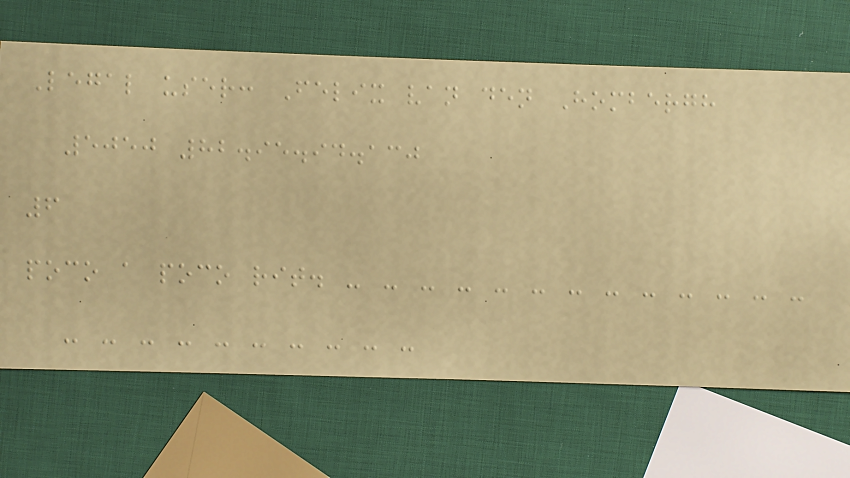Legal user: Felix van den Hombergh
5050 82.95.94.130
6
poco a poco rit. - - - - - - - - - - - - -
- - - - - - - - - -
